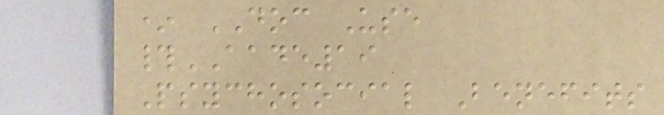* DOC Use
#AADE19
Psychosocial Benefits
